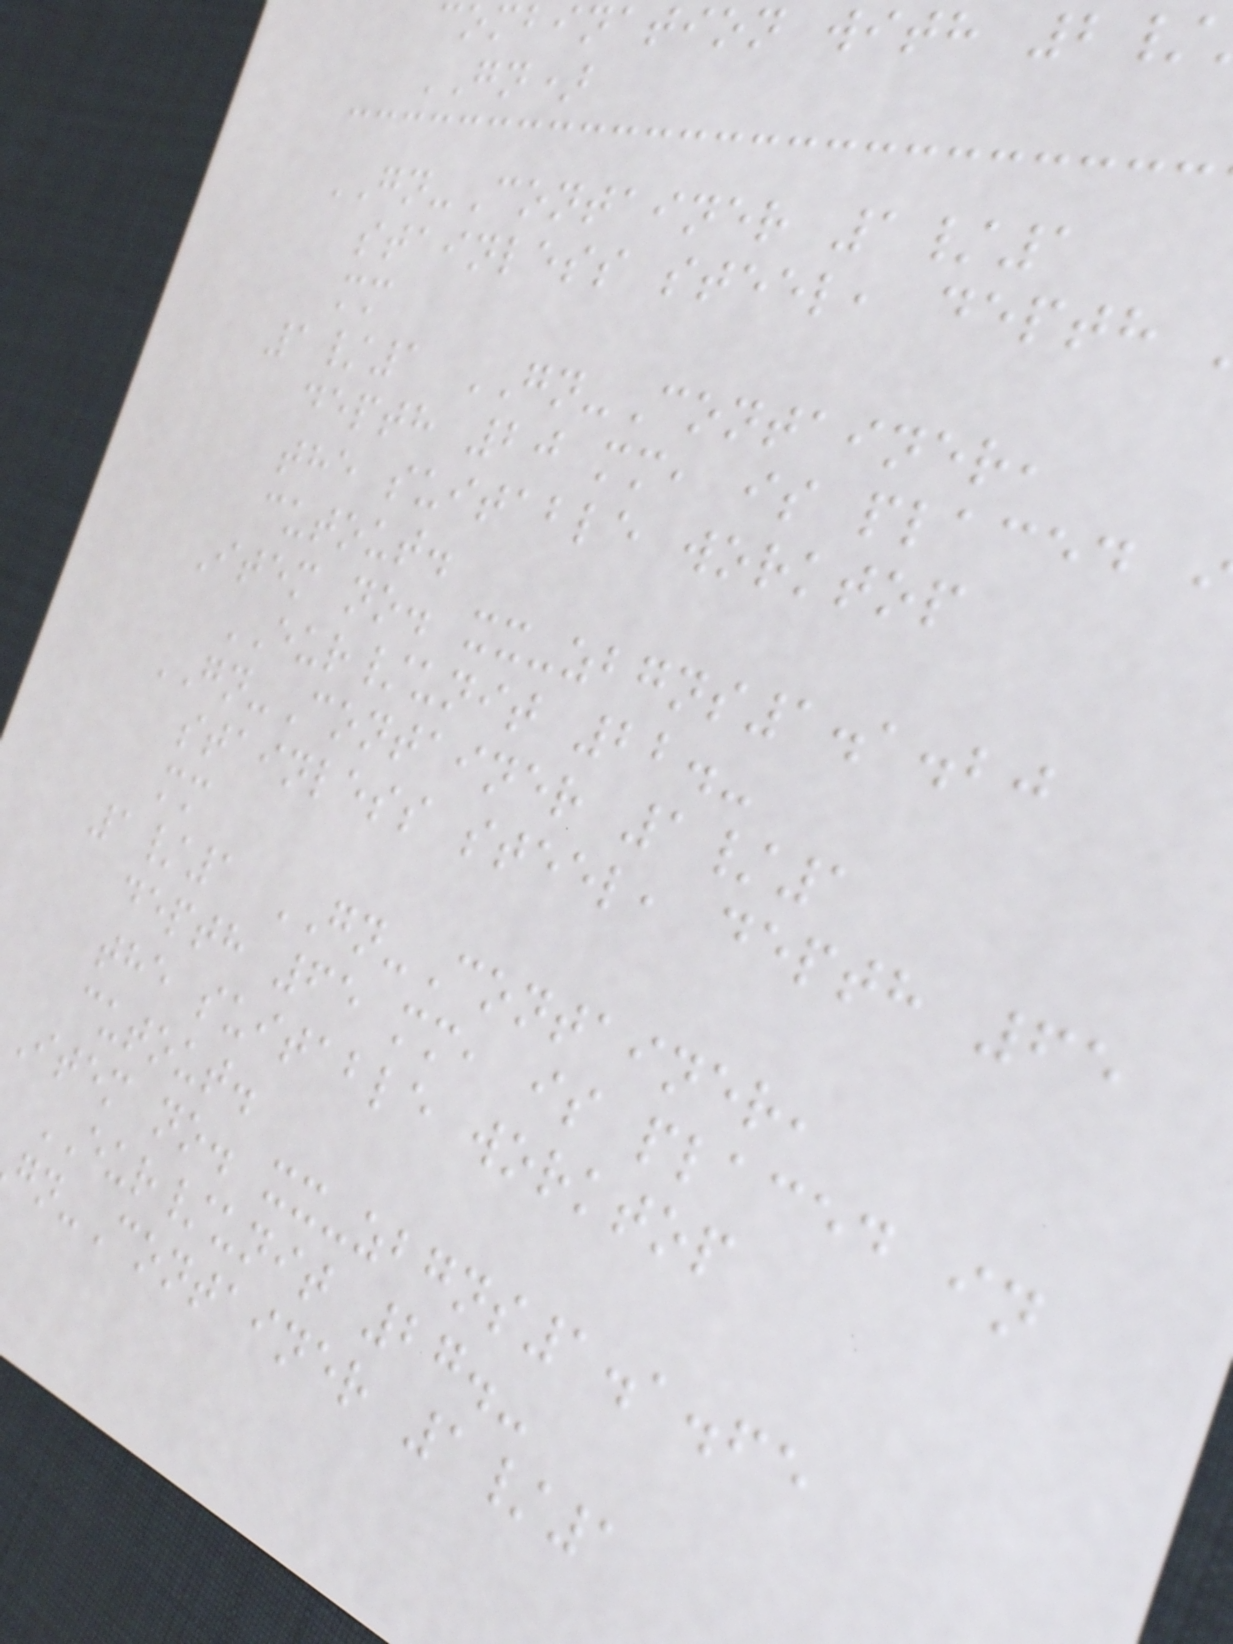combination with 2/
GN)
GN-Container 1/1
stainless steel, depth
mm
1/1 GN-Container,
depth 20 mm, is placed
the suitable worktop
cutout.
Item no. xx-zbgns1.1.20
EUR/unit 22.-
GN-Container 1/1
stainless steel, depth 65
mm
1/1 GN-Container,
depth 65 mm, is placed in
the suitable worktop
cutout.
Item no. xx-zbgns1.1.65
EUR/unit 27.-
-Container 1/1
